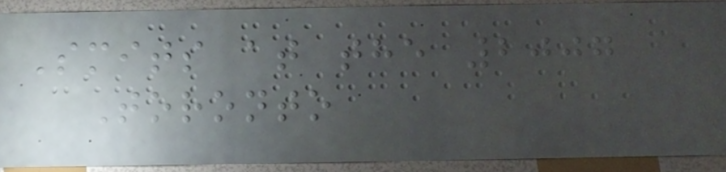Smits at the 2007
Toronto
